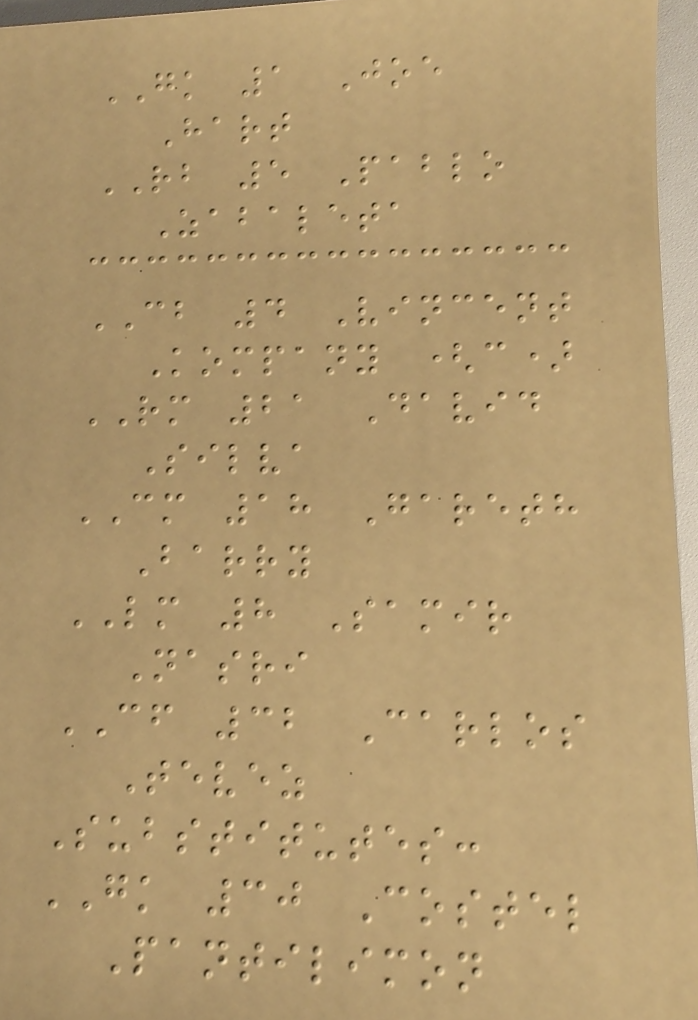GK 1 Joe
Hart
RB 5 Pablo
Zabaleta
CB 4 Vincent
Kompany (c)
RM 21 David
Silva
CM 18 Gareth
Barry
LM 8 Samir
Nasri
CF 32 Carlos
Tevez
Substitutes:
GK 30 Costel
Pantilimon
